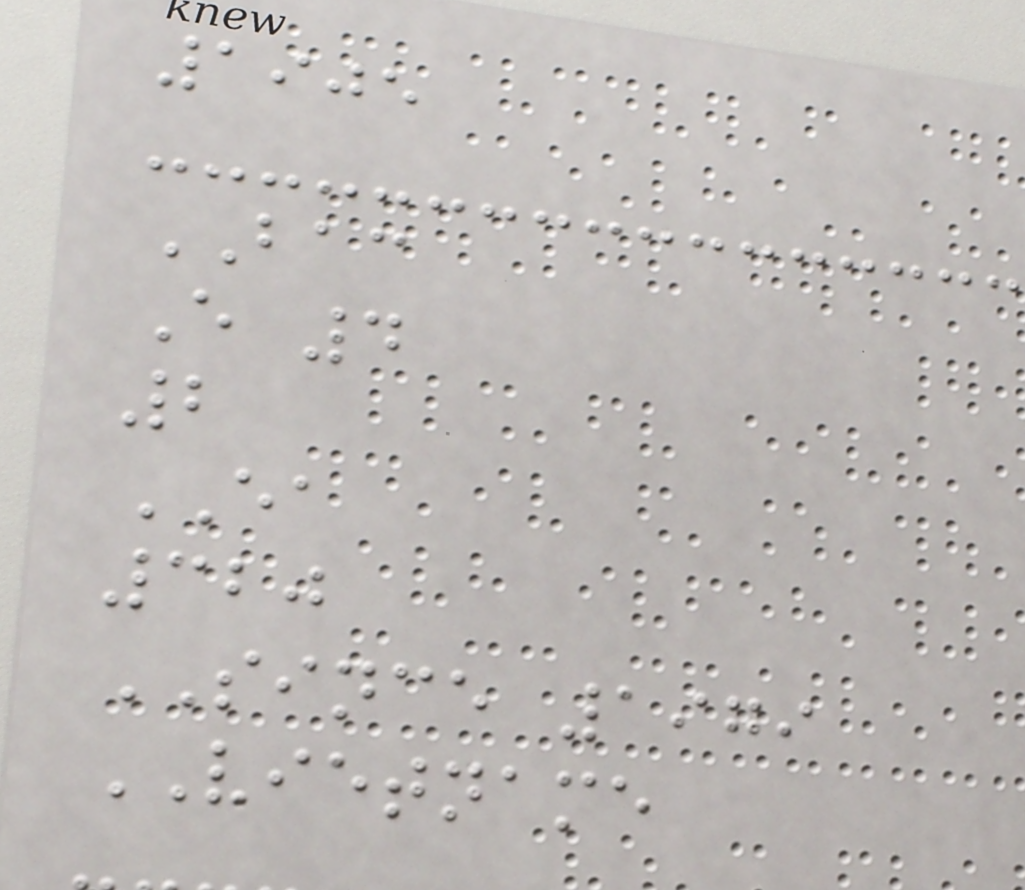1905
BAC
E 4
2
EA
320
SINCE 1979
VIETNAME
